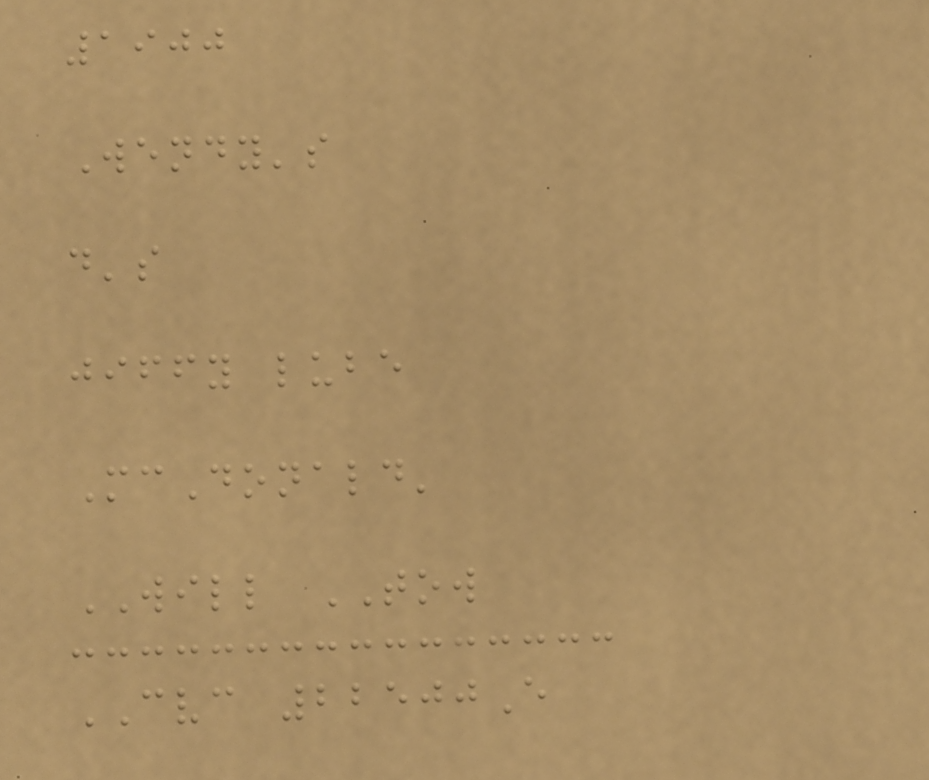1900
Wendy's
d's
jiffy lube
McDonald'
WILL TOW
CVC 22500E
